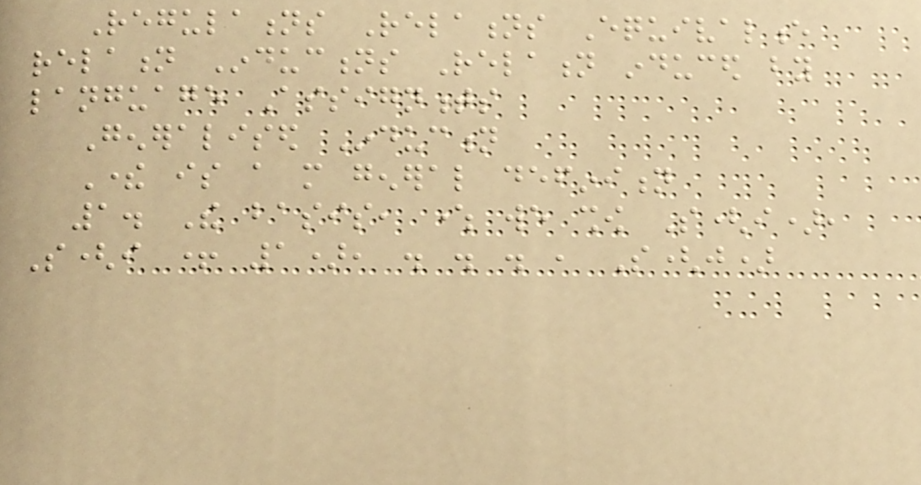Regulations Relations Equivalence
relation Inductions Relation induced by
language Assignments
Generalised Induction
There is a more general definition
1. The basis, where we show S(i),
S(i + 1), . . . , S(j)
